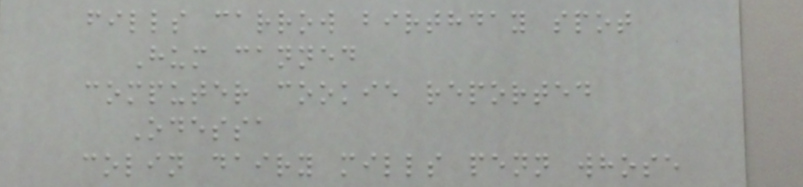fills carrow birthday spot
Hum canned
computer cookie reported
Odessa
colin dairy mills penn whose
